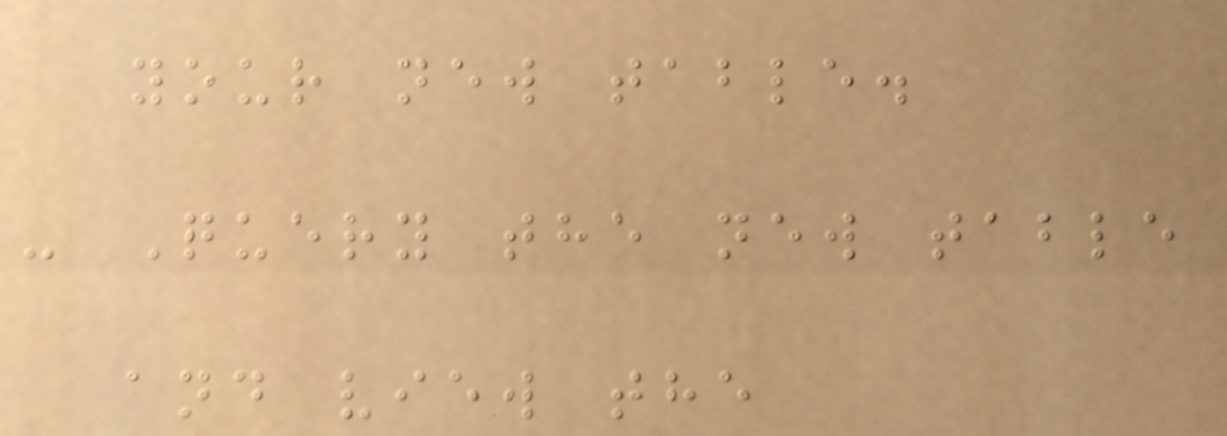your new table.
- Query the new table
and view the
